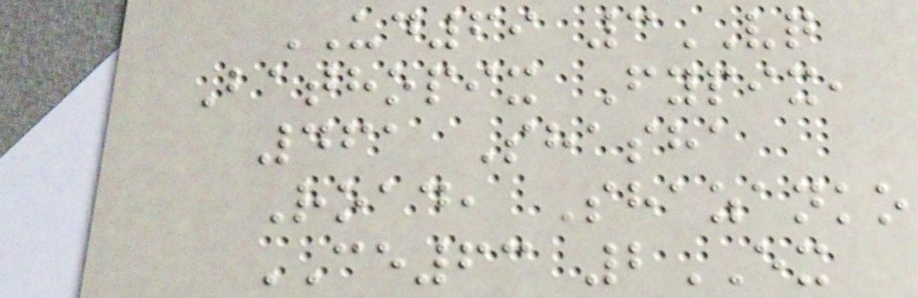UD69 3VQ
Bathopix Fypix,
461 Shasha
Road, Shazanko
CE63 2EX
